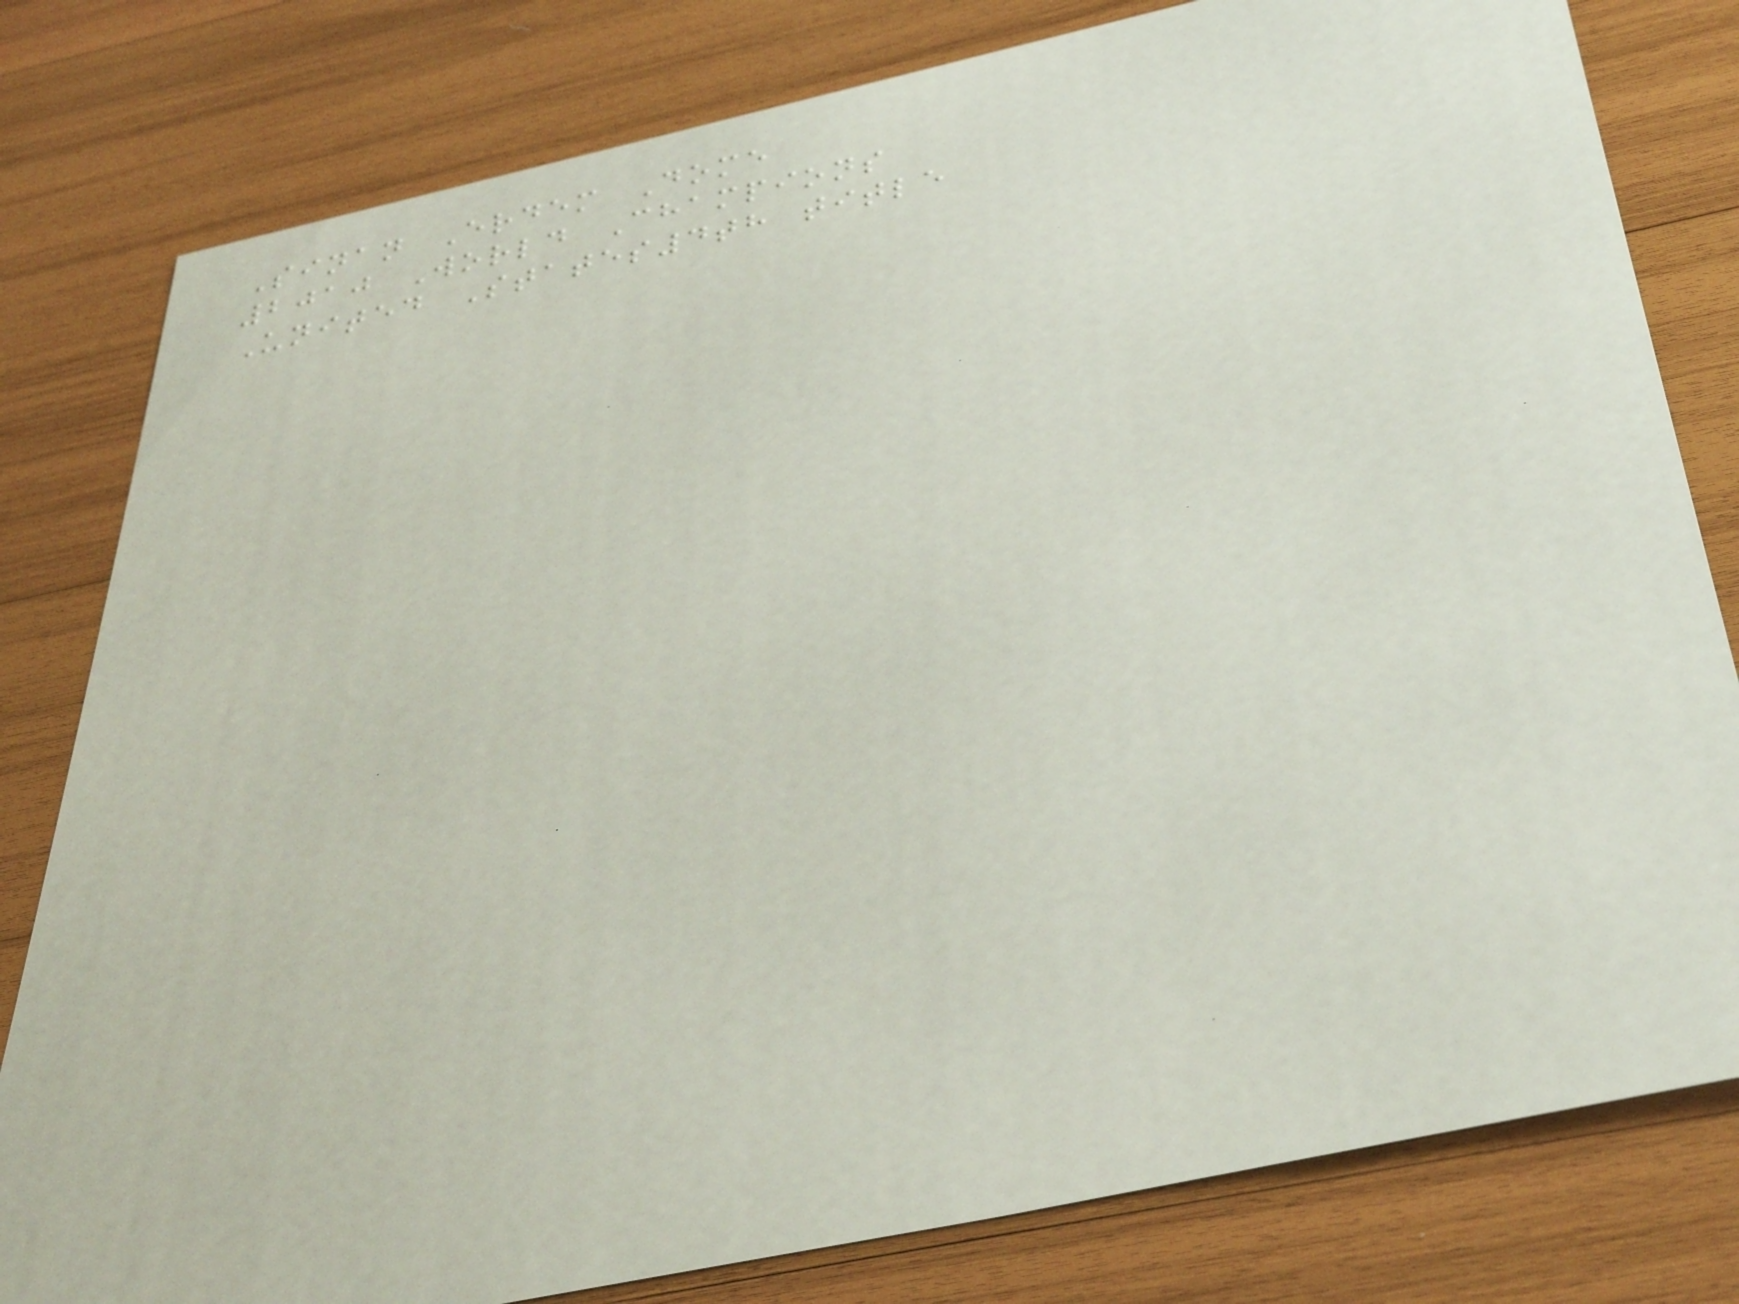Sinan Erdem Dome
2010 World Champions
United States4th title
